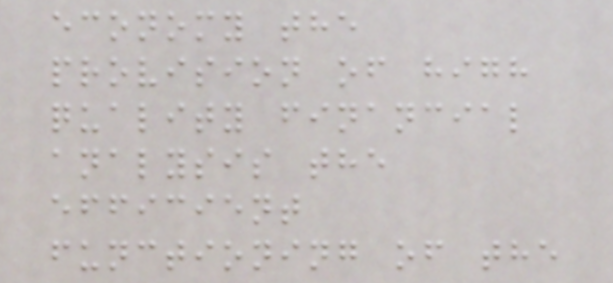economy the
provision of high
quality financial
analysis the
efficient
functioning of the
